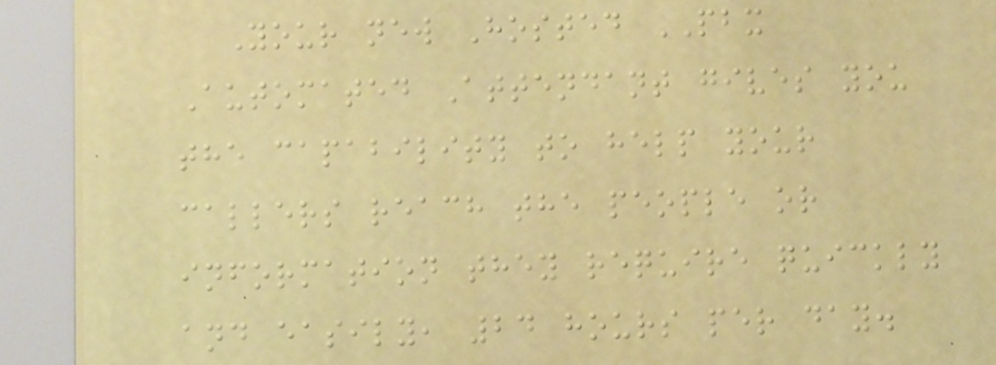Your new Hosted PBX
Automated Attendant gives you
the capability to help your
callers reach the people or
information they require quickly
and easily, 24 hours per day.
